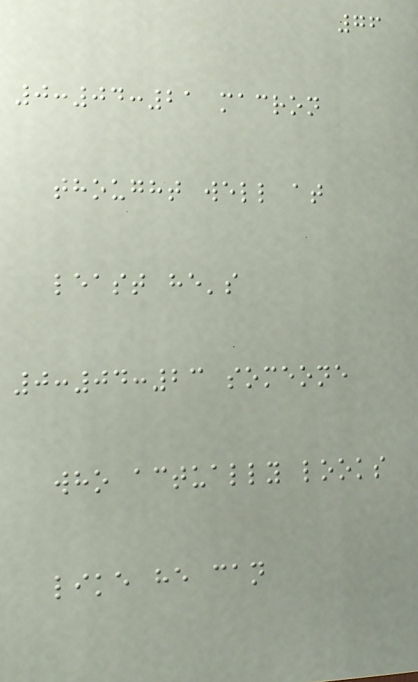76
0:04:21 macron
thought well at
least he's
0:04:23 someone
who actually looks
like he can
